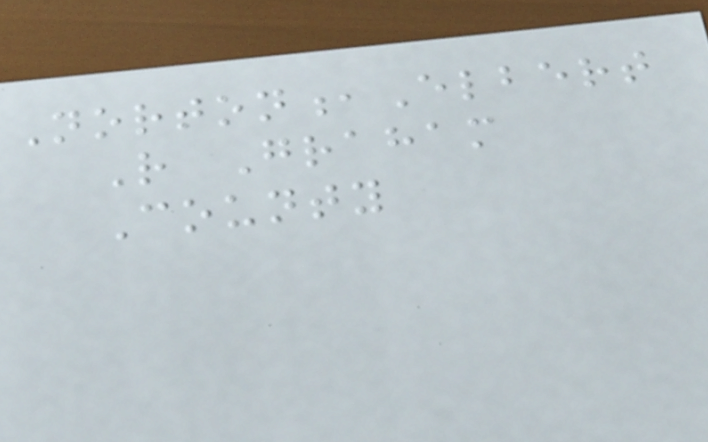Norton,Elbert
R Graham
County
